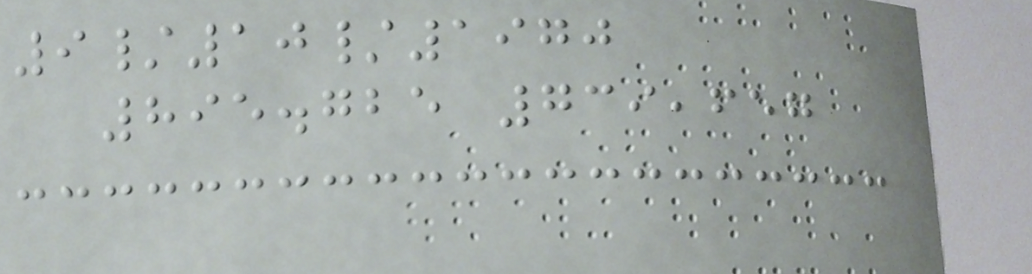9/10/1970
895.725 739,657
